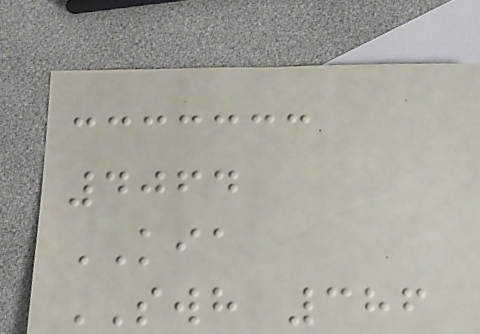4064
KIA
SWH 386
